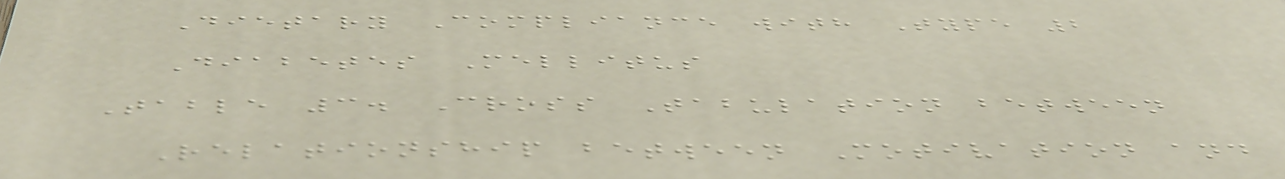Dietary Compliance with Type 2
Diabetes Mellitus
Table 3. Cross Tabulation between
Relationship between Motivation and
